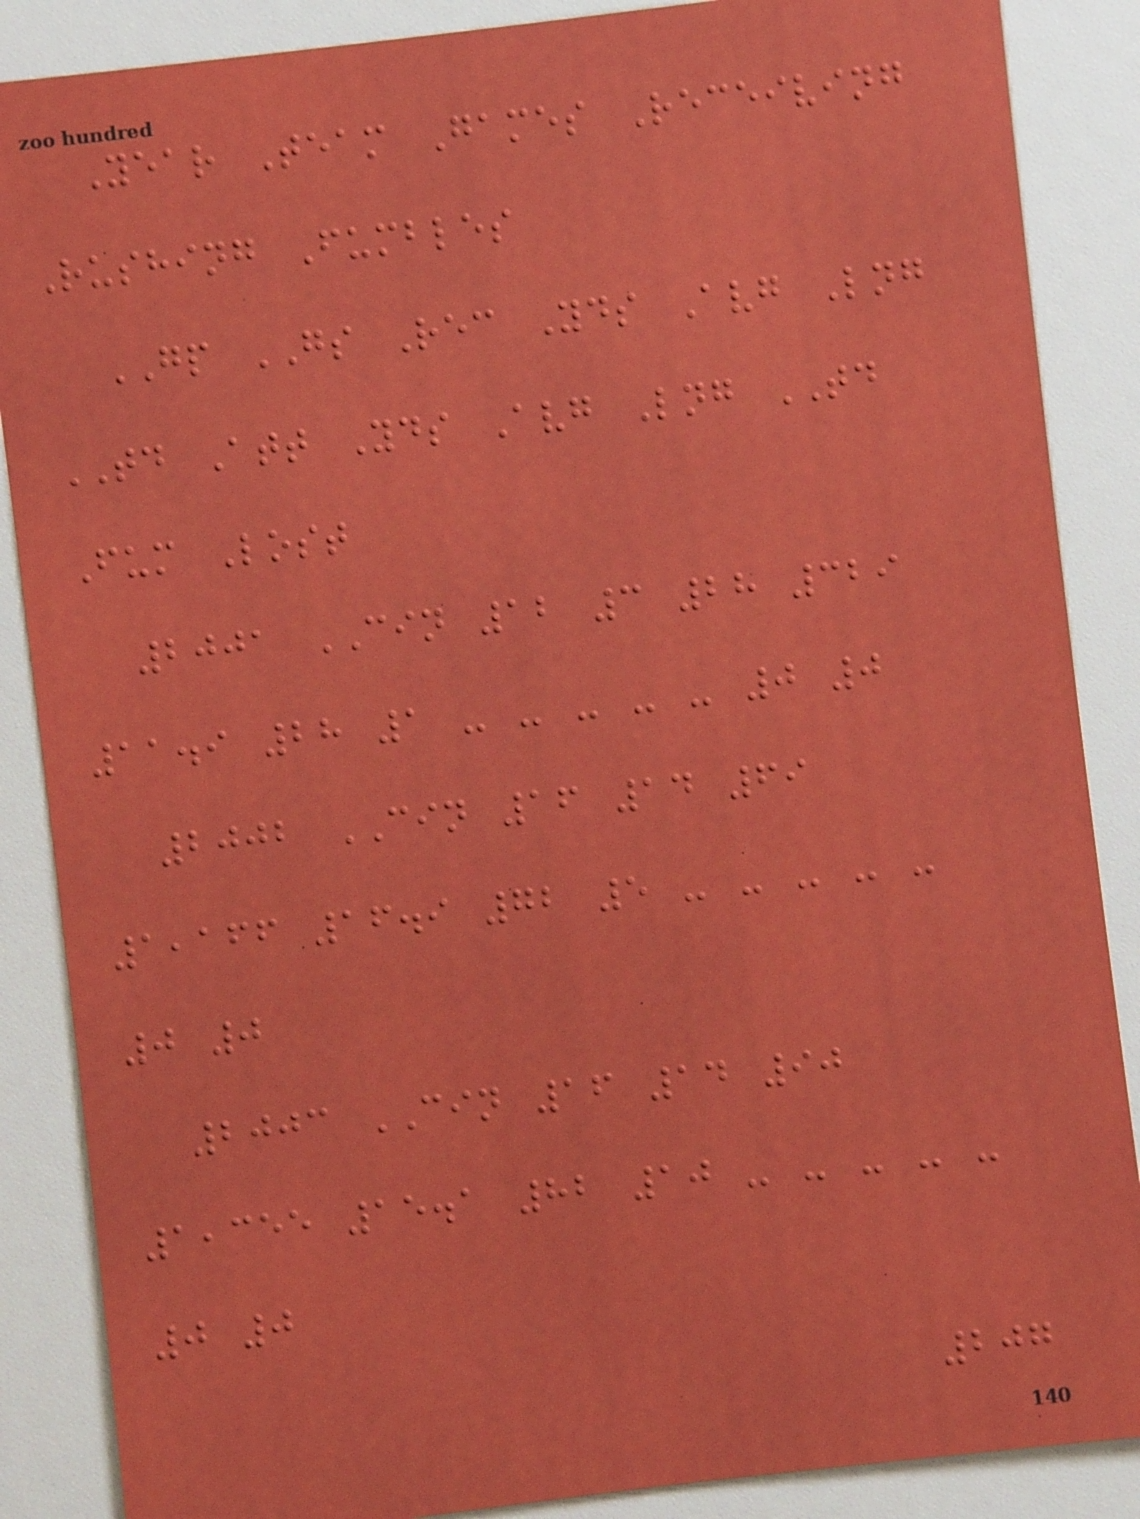Year Team Games Receiving
Rushing Fumbles
GP GS Rec Yds Avg Lng
TD Att Yds Avg Lng TD
Fum Lost
2001 CIN 12 3 28 329
11.9 28 1 - - - - - 0 0
2002 CIN 16 14 69
1,166 16.9 72 5 - - - - -
0 0
2003 CIN 16 14 90
1,355 15.1 82 10 - - - - -
0 0
207
